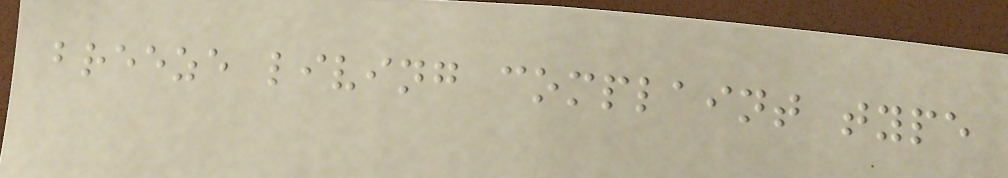breeze living complaint type
